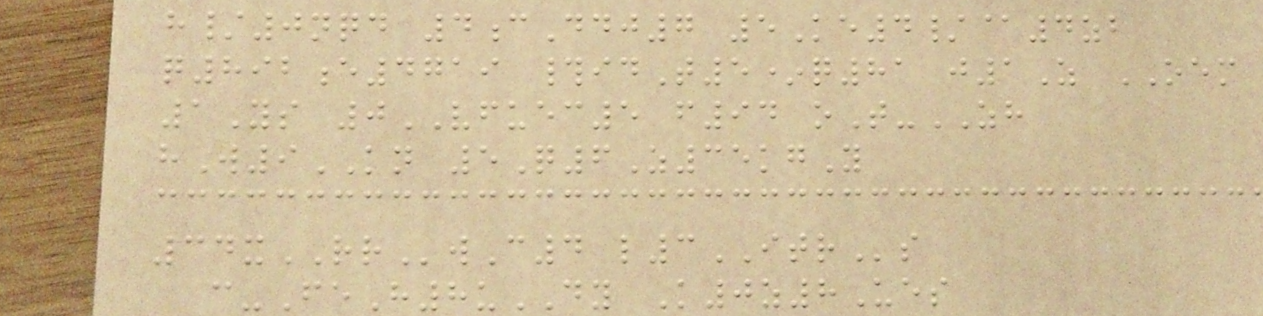h/0nqd 4cDdj7 5Ke4/@4zb
q892e4719 #idT5*q81 j1Z OEM
1Ys 0VFUEC5 f94 oT-ZH
hW9KN 5Q6Z35kgY
34xRRwC4 l3ITRs
c-FeH8uDY K0z8Ues
